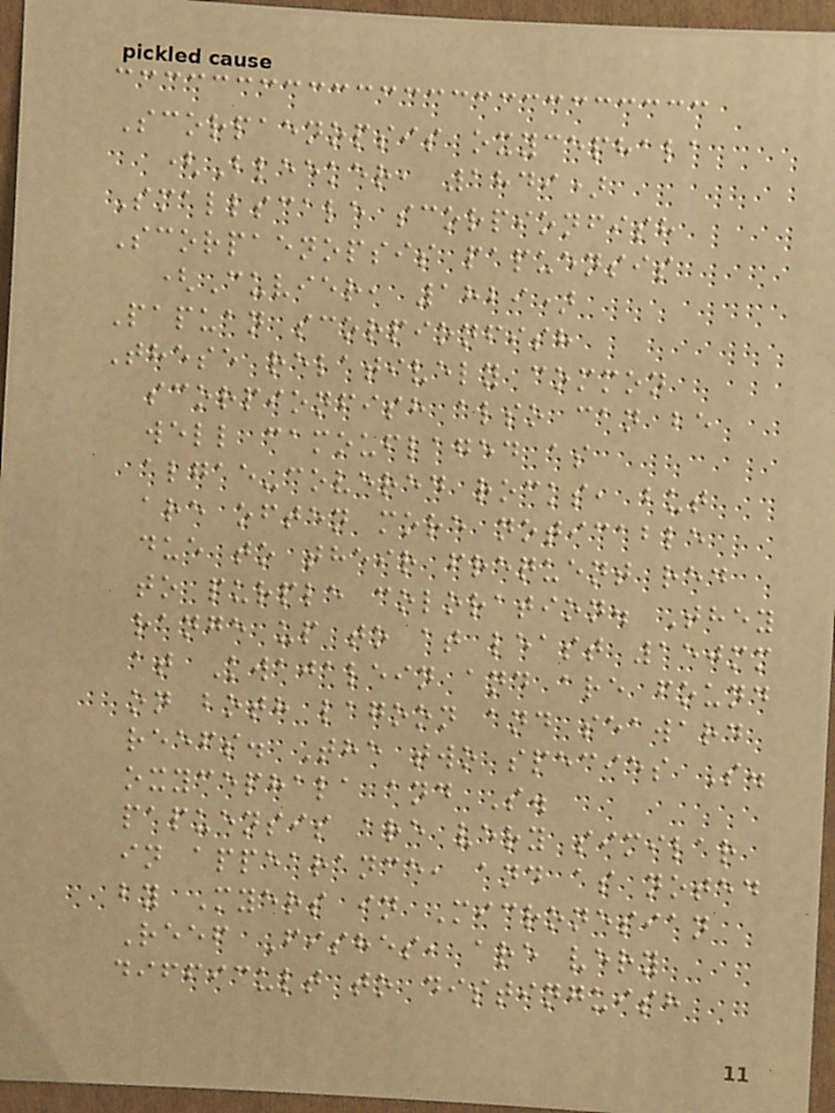Scorpaenopsis oxycephala
(Bleeker, 1849)
Smallscale scorpionfish
Scorpaenopsis papuensis
(Cuvier, 1829)
Papuan scorpionfish
These relatively common
scorpionfish also can be
well camouflaged as
algae-covered rocks, but
are often more noticable
due to their frequent red
to purple coloration. They
range up to at least 150mm
at Kwajalein and are found
on both lagoon and seaward
reefs. The two species S.
oxycephala and S.
papuensis are very similar
in appearance, and as noted
by Myers in Micronesian
Reef Fishes, are very
difficult to distinguish
